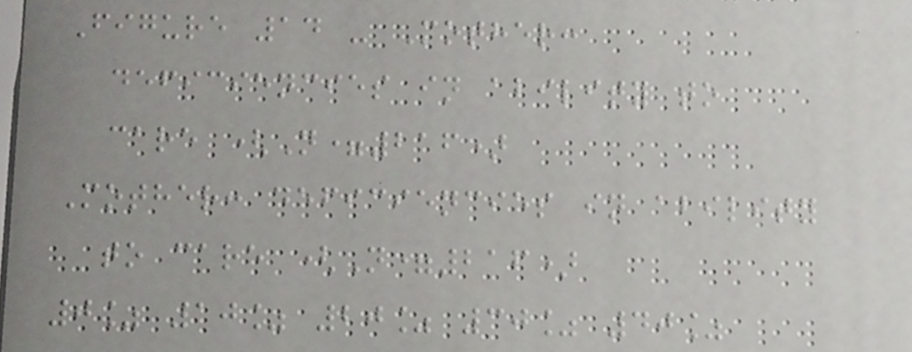Figure 14 - Mother:
deficiencies in ability to
care (N=216)
Mother: deficiencies in ability
to care (N=216)
0% 10% 20% 30% 40%
